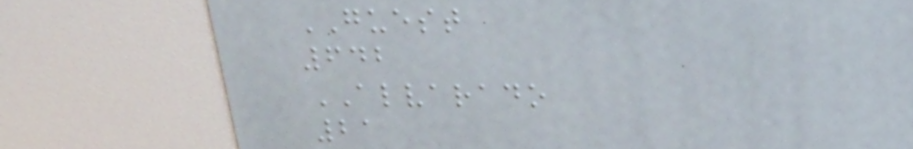GUEST
642
ALVARADO
21
